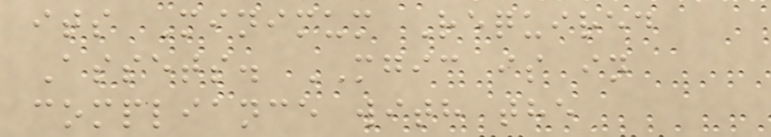its Minimum Required
Assets. MGIC is in
compliance with the
